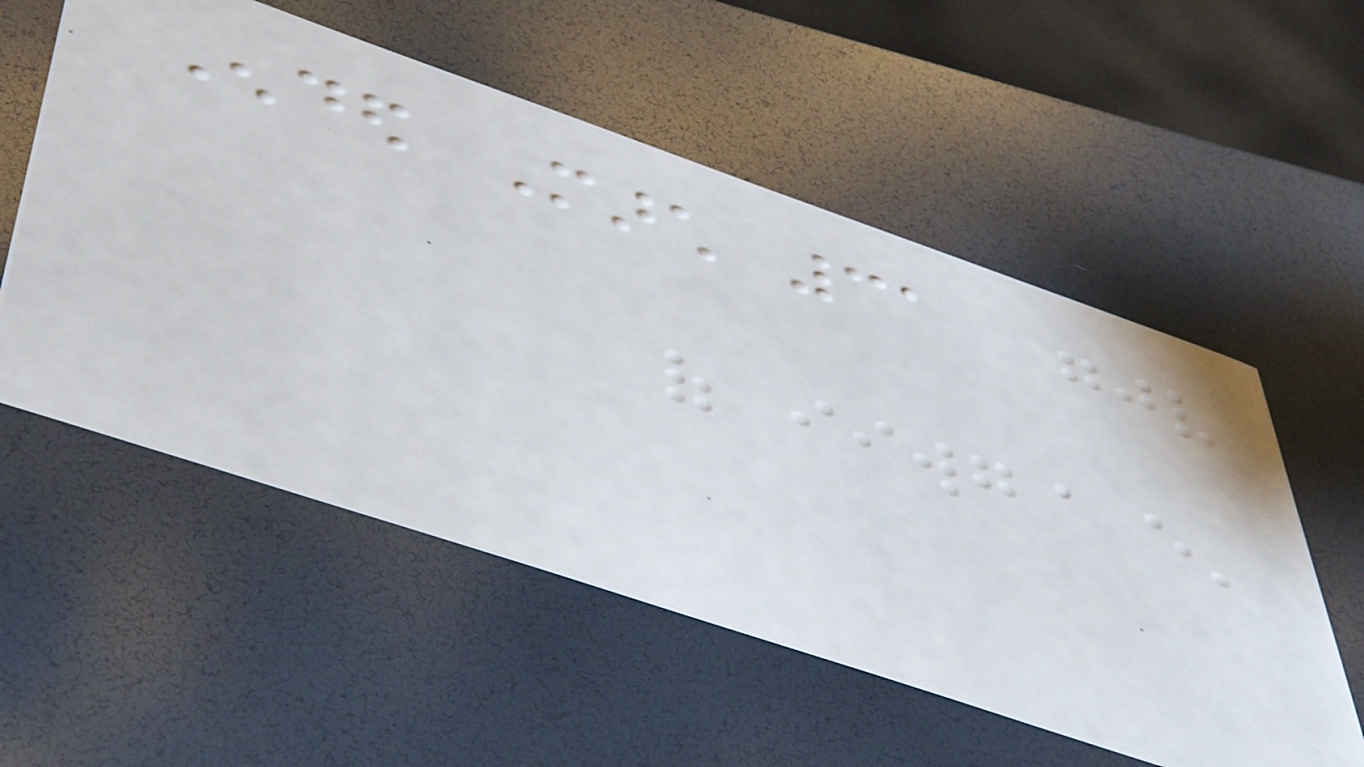Ended March 31
